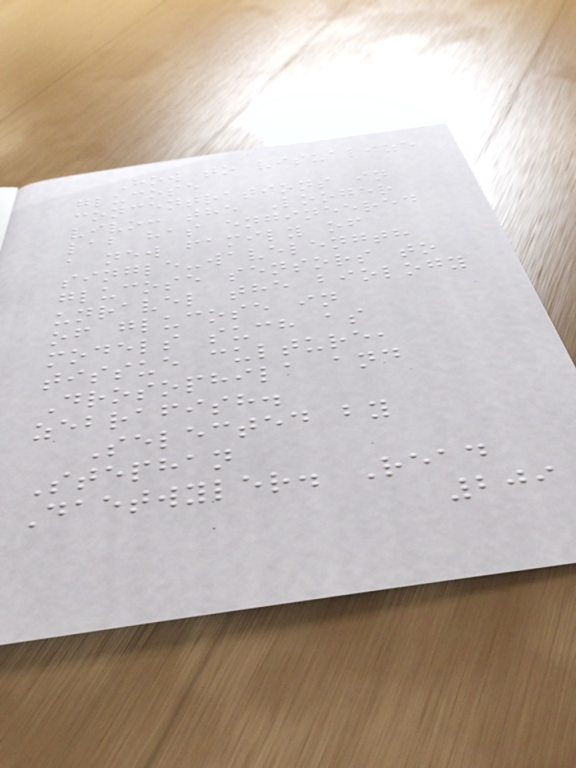How to visualize
glucose
concentrations in
vivo: the Looger
lab has engineered
a new family of
single-wavelength
glucose sensors to
unravel the biology
of glucose in
models such as
tissue culture,
Drosophila and
zebrafish.
Selected by
Stephan
Daetwyler. Read
209
